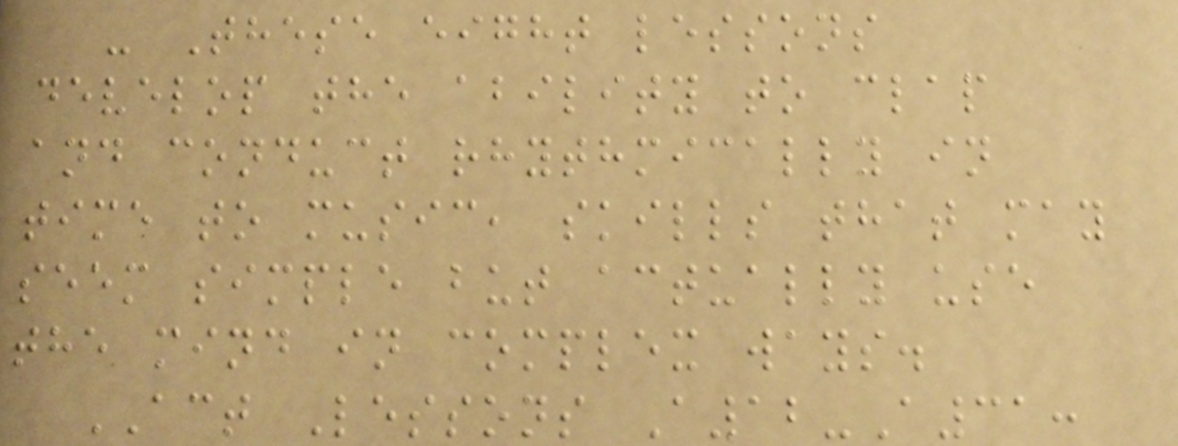- These eight lessons
develop the ability to clap
and conduct rhythmically in
time to music, skills that may
seem simple but actually use
the mind in complex ways.
ACT Lessons A12-A31:
